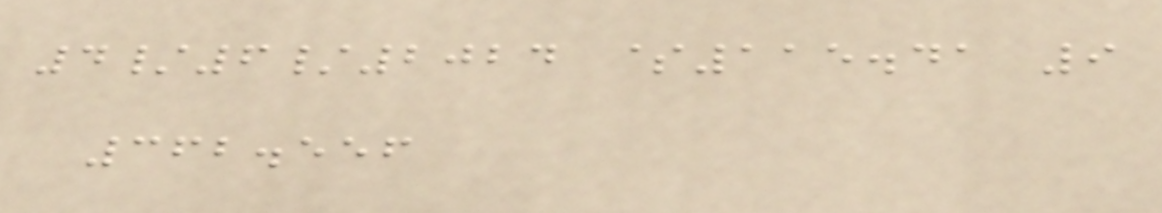4/6/2024 $115.41 9
362.556
